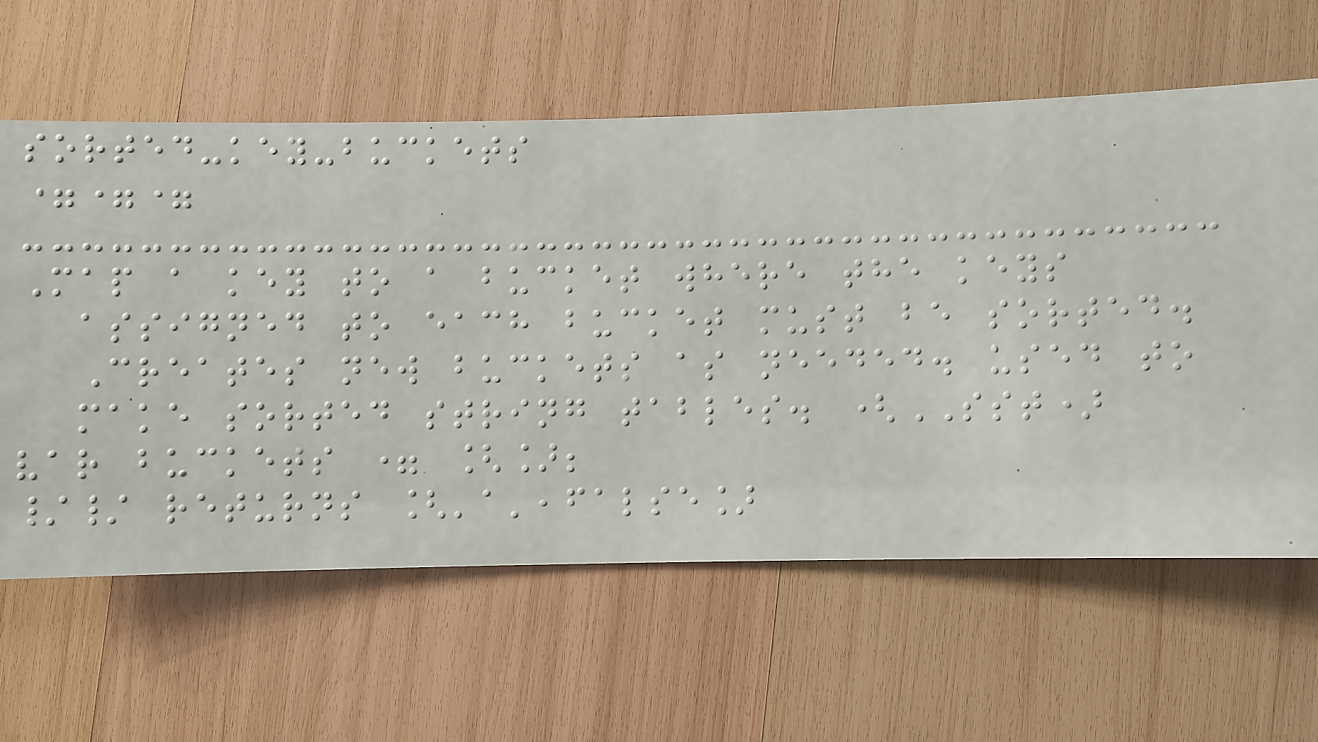sorted-key-buckets
===
Map a key to a bucket where the keys
assigned to each bucket must be sorted.
Creates new buckets as needed. used to
make sorted string tables. (SST)
var buckets = [];
// returns ['a',false]
